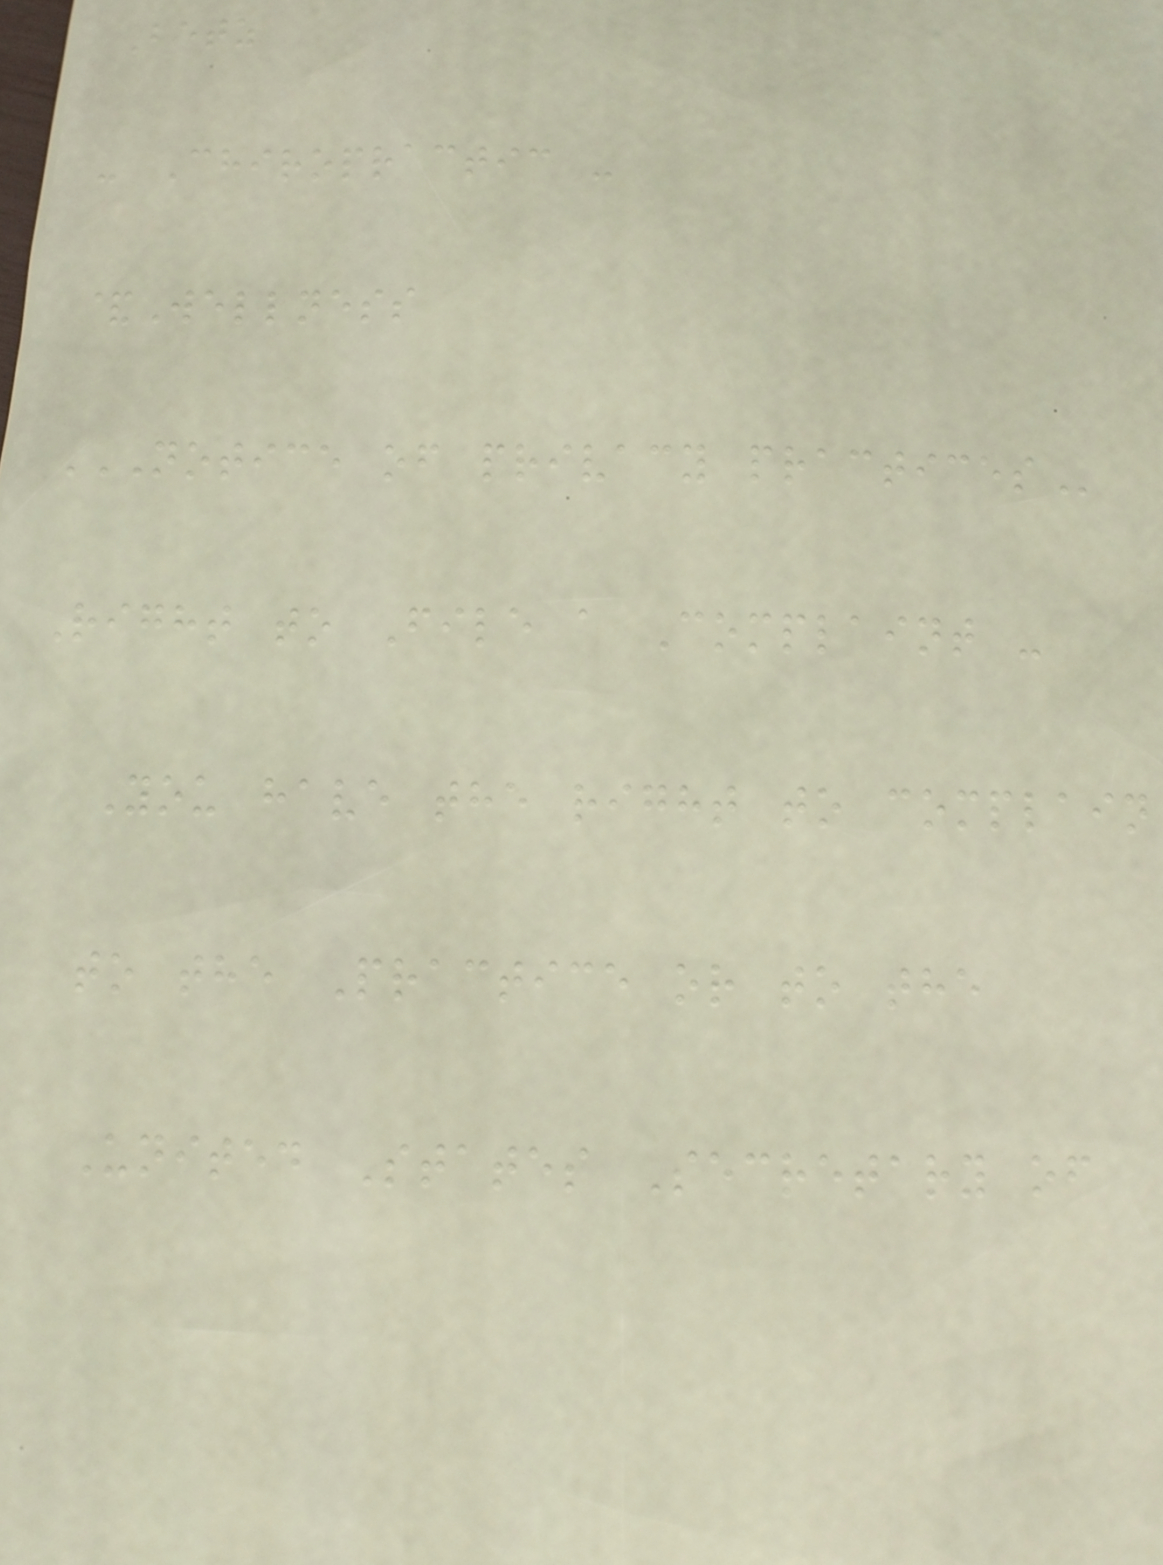Betz
- Chiropractic -
&Wellness
NOTICE OF PRIVACY PRACTICES
Right to File a Complaint -
You have the right to complain
to the Practice or to the
United States Secretary of
